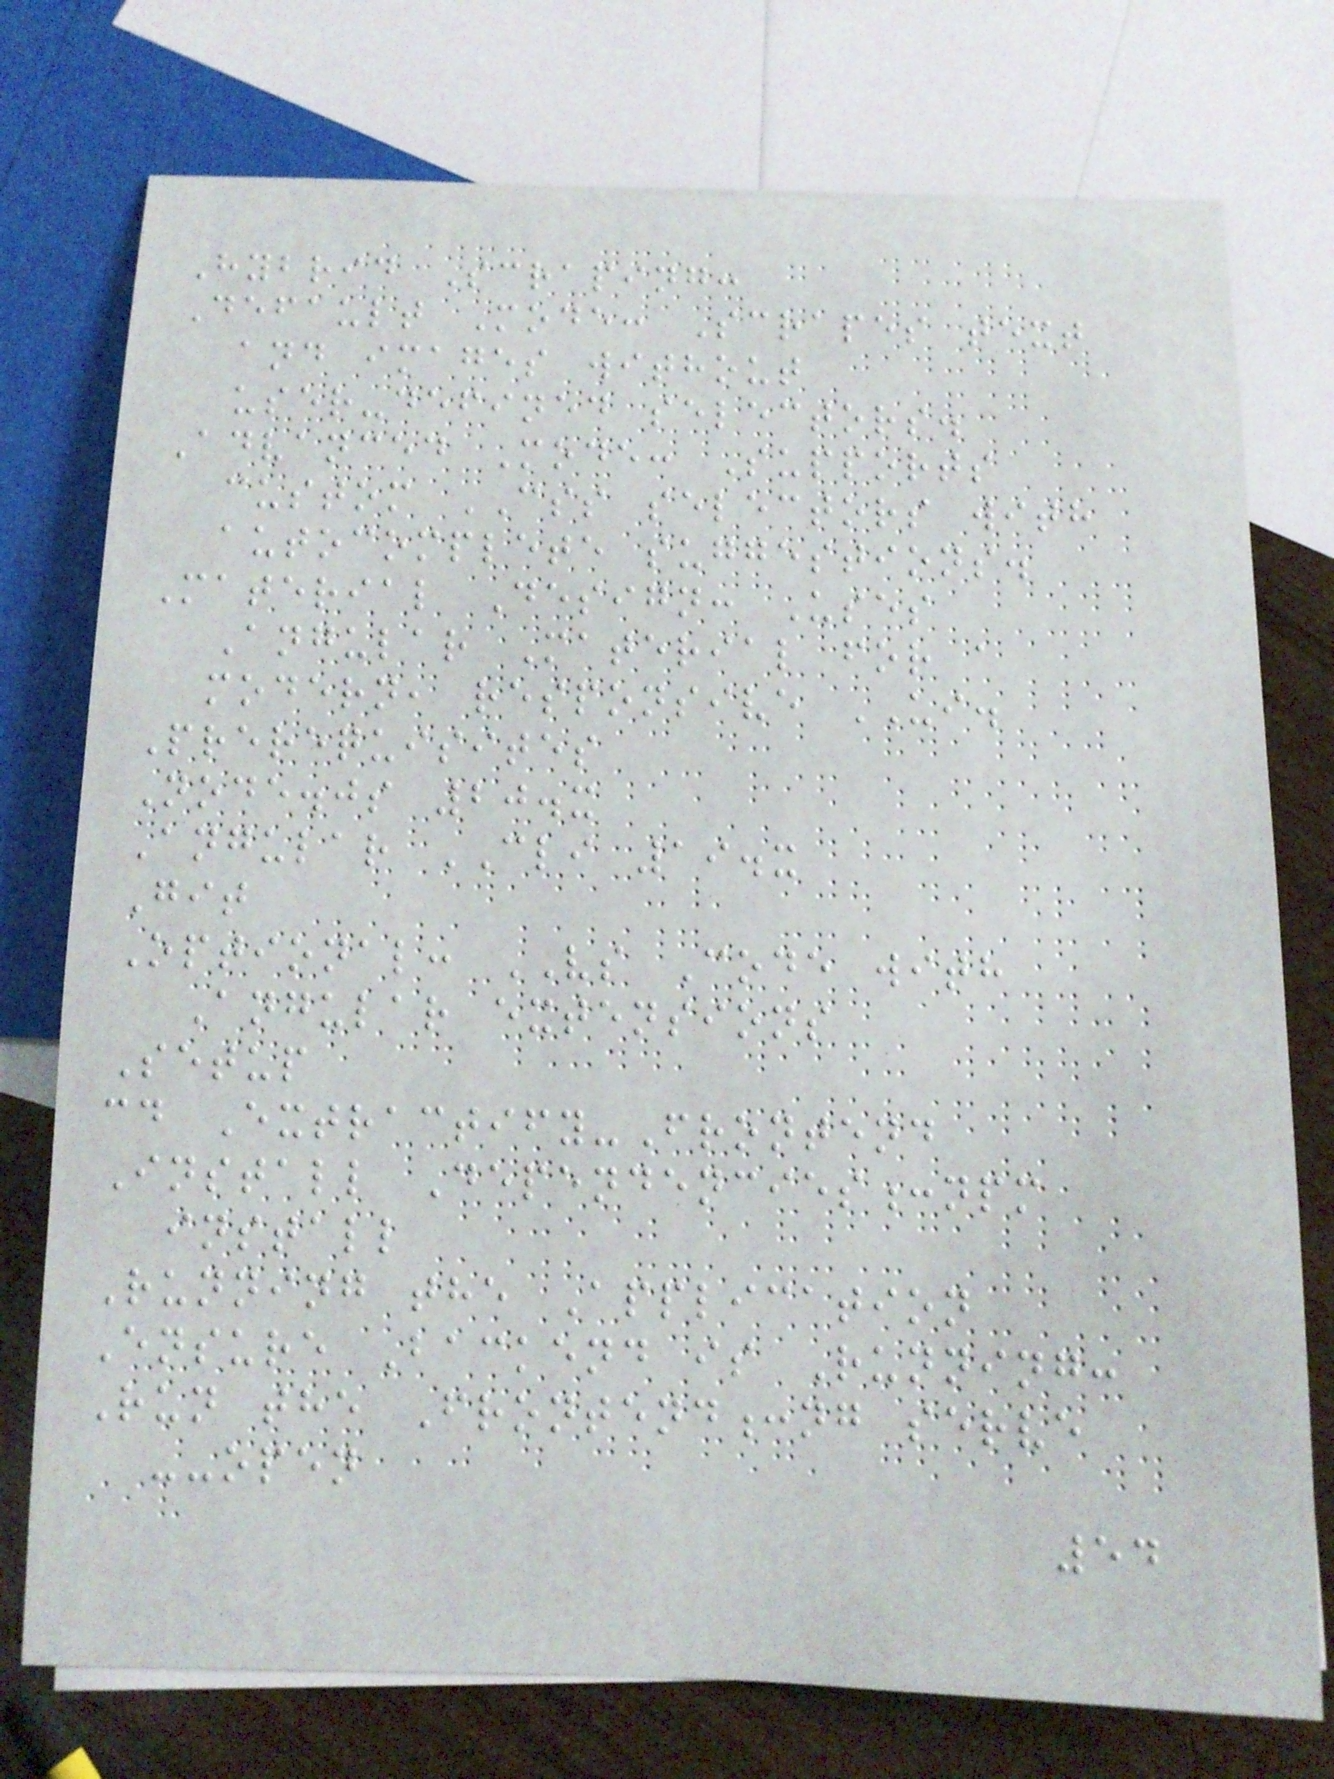Hybrid Scraping:
Default Mode: Scrapes text
and images without
user-defined selectors.
Advanced Mode: Supports
custom CSS selectors with
autocomplete suggestions.
Material Design: Uses
Angular Material for a
modern, responsive UI.
Prerequisites
Node.js 20.x
Angular CLI 19.x
Git
Optional: VS Code with
Angular extensions
Setup
cd Extractify-Frontend
Install Dependencies:npm
install
Running the Application
Ensure Backend is Running:
Run the Frontend:ng serve
--open
54
